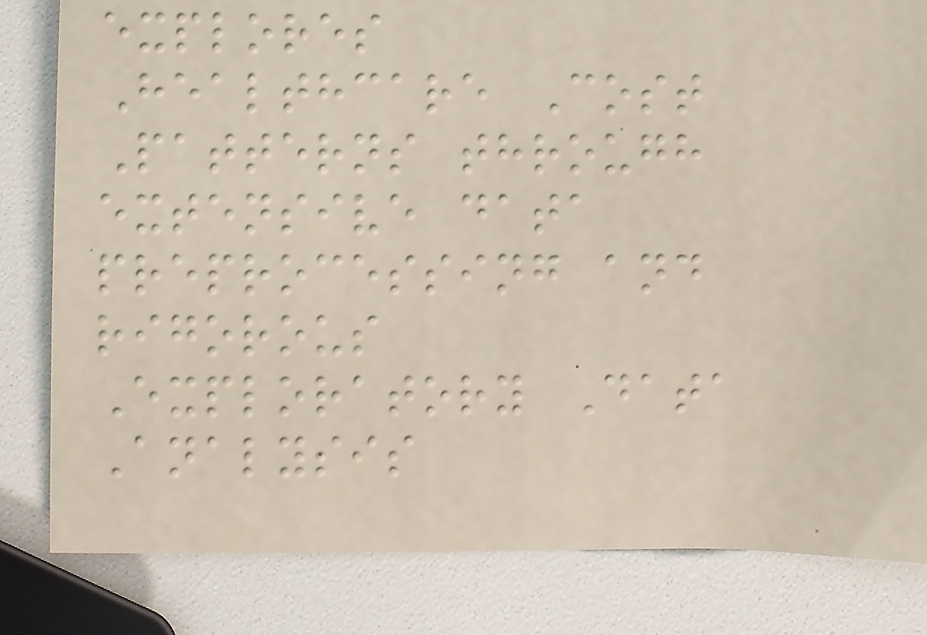explores
Healthcare Cost
Patterns through
extensive data
preprocessing and
rigorous
Exploratory Data
Analysis
